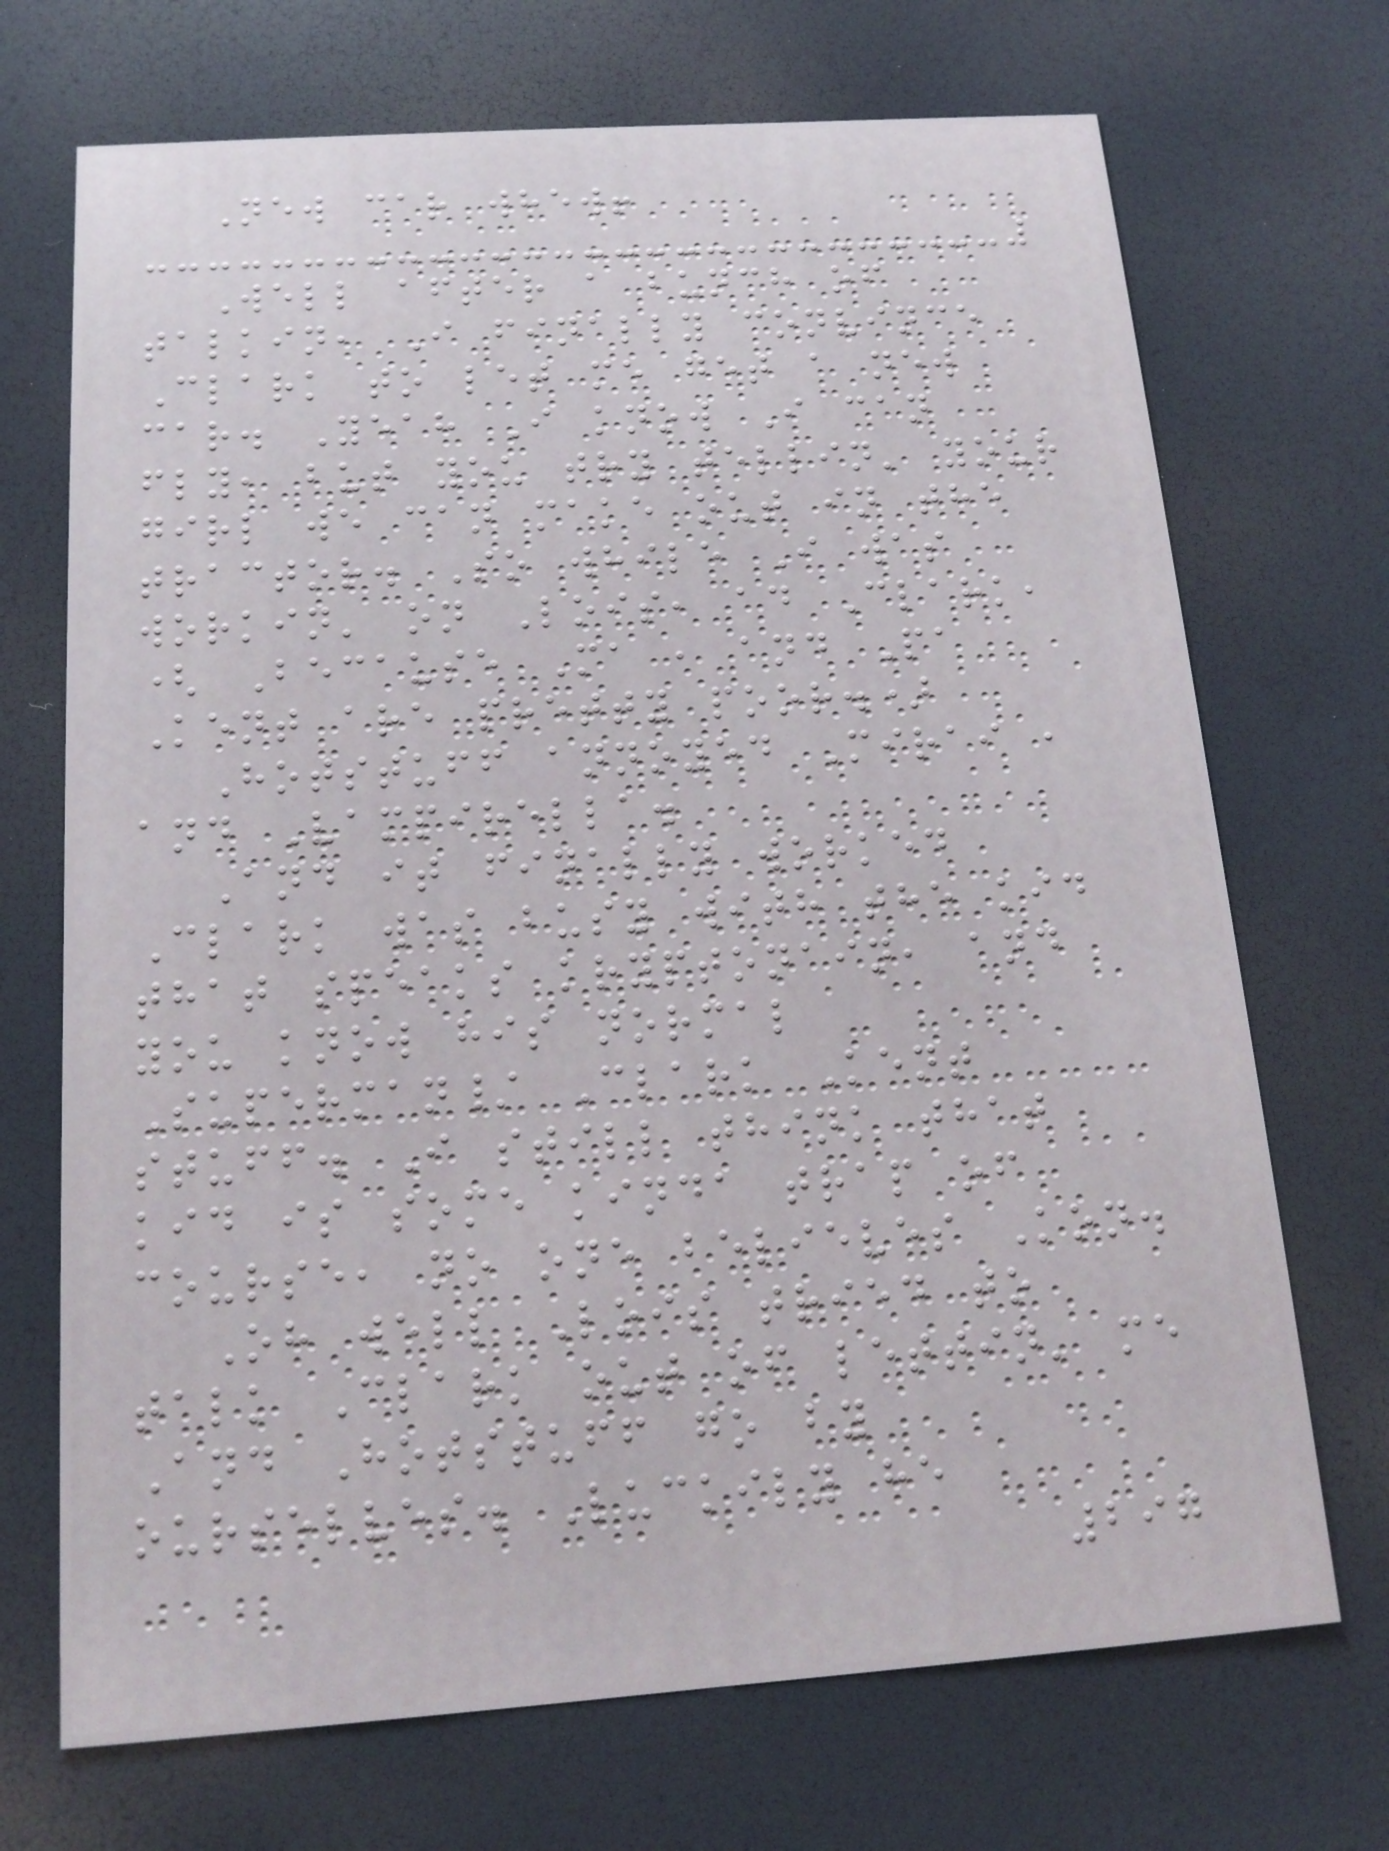New car whew!
Well after a bunch of
talkin, I finally convince
Clark to let me get a new
car. Yeah I know I can
fly, but you try tellin' your
girl we can make out in the
tractor. So while I was
workin' on Lois, ad Clark,
( Because Ma , and Pa
Kent are pretty poor.)
Hotstuff annoyed Mirai ,
and Vampirella.
And it finally worked
Clark was busy with the kid
that speaks kryptonain, and
you know his normal
Superman/ Clark Kent
stuff. I still think that
kid is some kinda trap of
course, no one believes Kon.
Oh well Lois tried to
talk Clark out of lettin' me
And Hotstuff go by
ourselves. Luckily he
297
